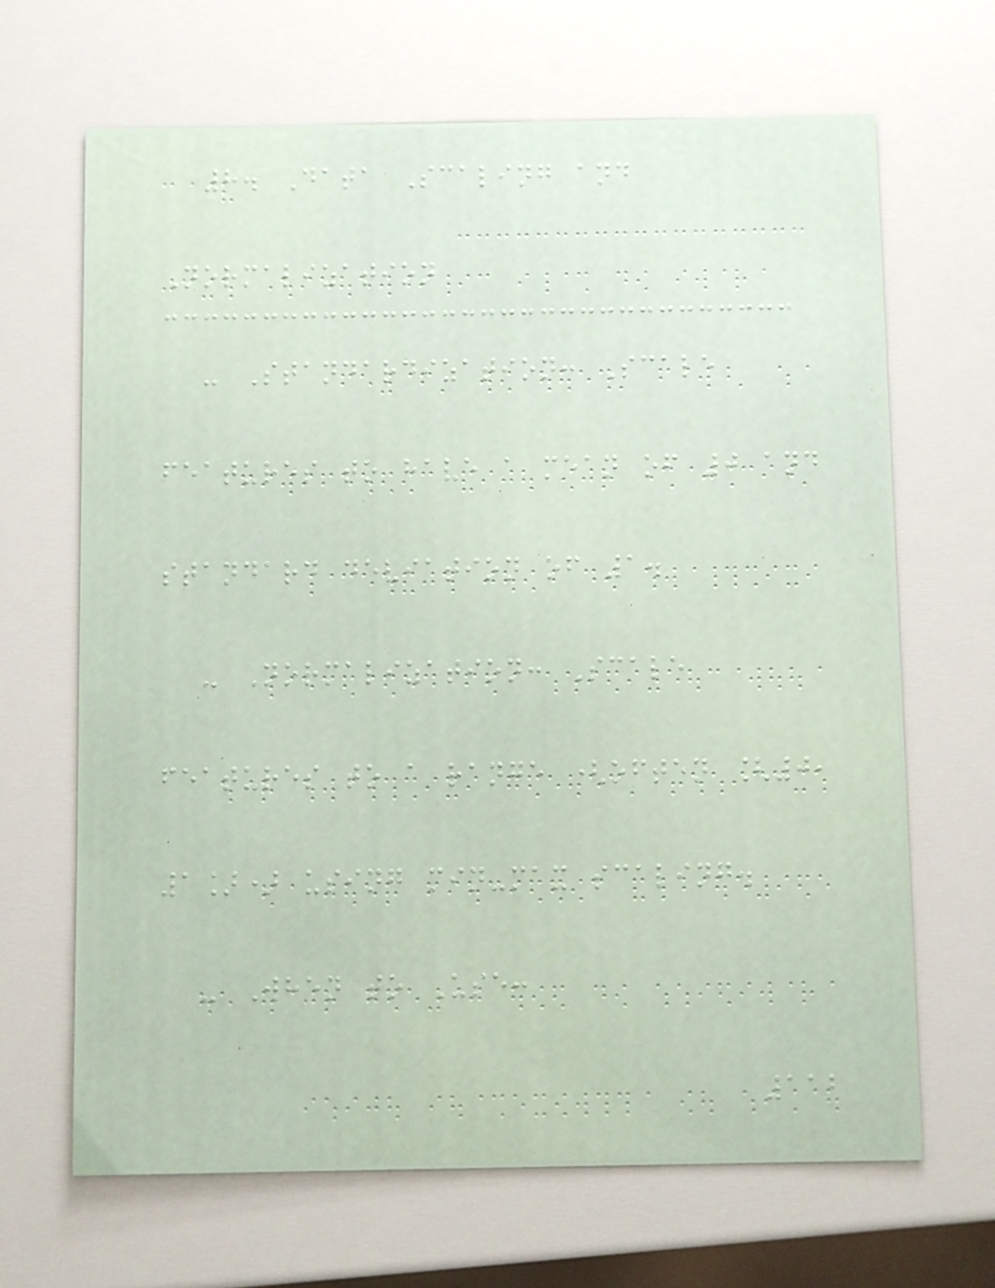8. Data Scaling and
Normalization
- Standardization: Scale
features to have a mean of 0 and
standard deviation of 1.
- Normalization: Scale
features to a range (often [0,
1]) using min-max scaling.
- When to Use:
112
